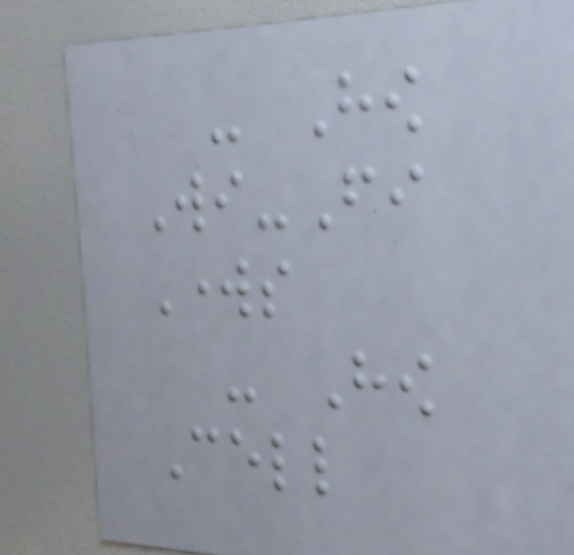- How
Wi-Fi
Works
- How
Cell
